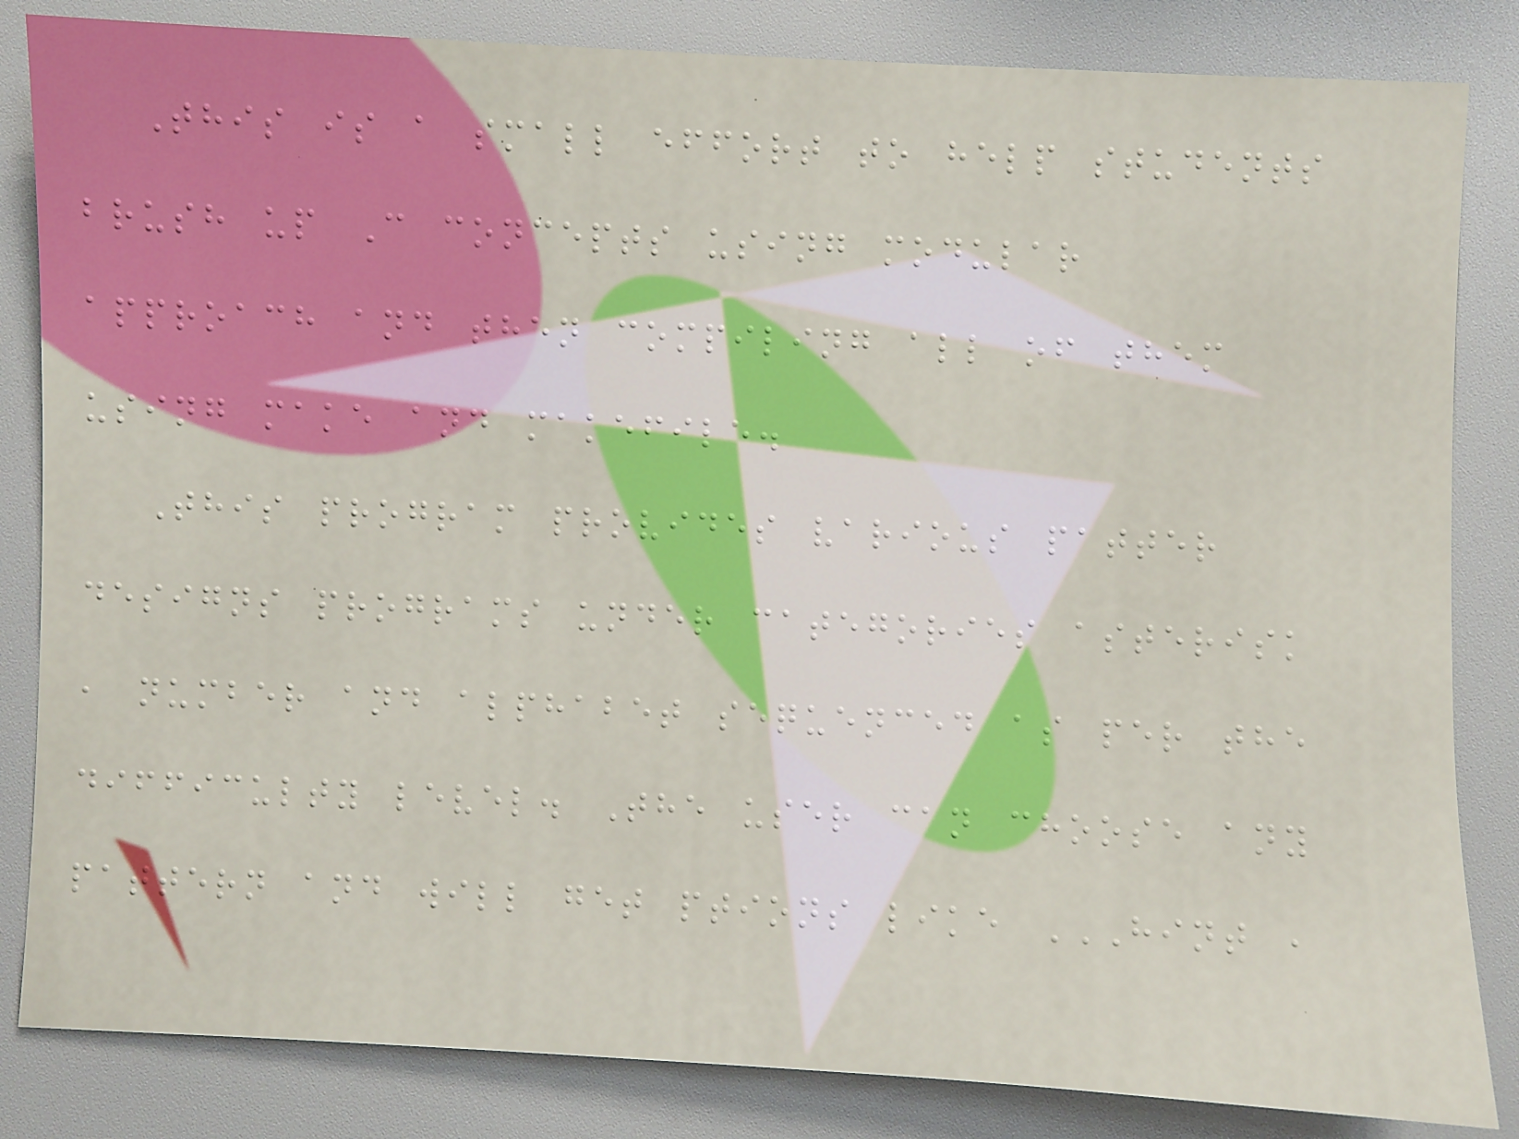This is a small effort to help students
brush up C concepts using modular
approach and then compiling all of them
using make and makefile.
This program provides various patter
designs programs under categories asterisk
, number and alphabet sequenced as per the
difficulty level. The user can choose any
pattern and will get ptions like HINT ,
